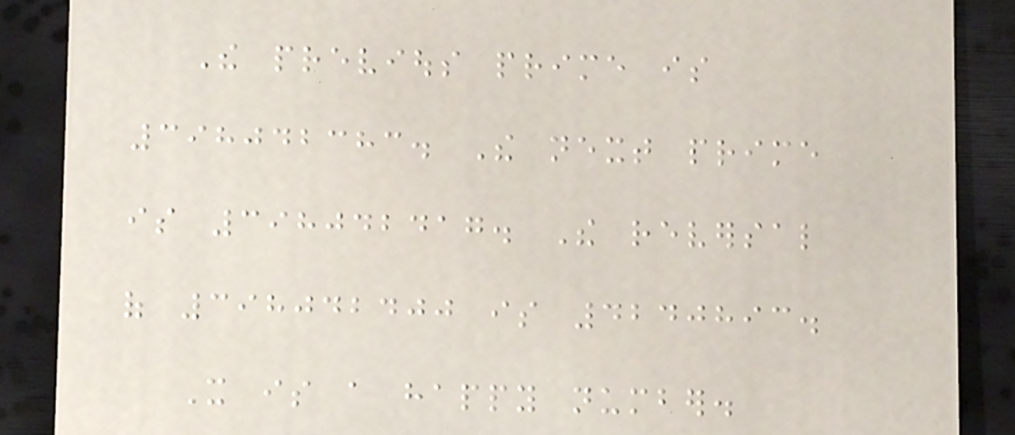The previous prime is
398042383. The next prime
is 398042417. The reversal
of 398042400 is 4240893.
It is a happy number.
